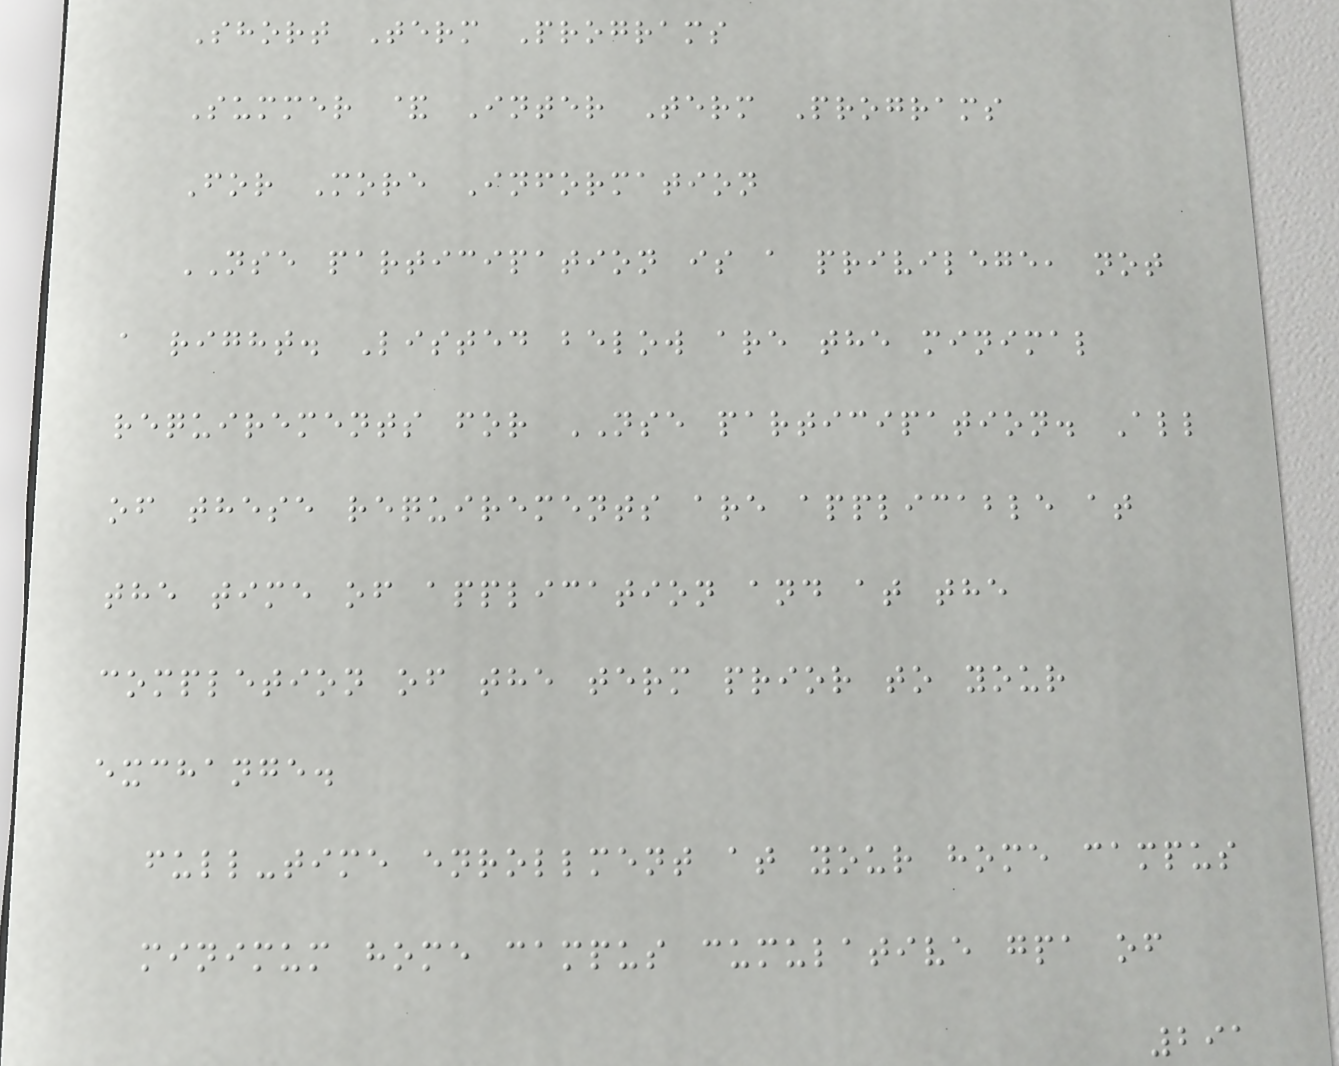Short Term Programs
Summer & Inter Term Programs
For More Information
NSE participation is a privilege, not
a right. Listed below are the minimal
requirements for NSE participation. All
of these requirements are applicable at
the time of application and at the
completion of the term prior to your
exchange.
full-time enrollment at your home campus
minimum home campus cumulative gpa of
291
